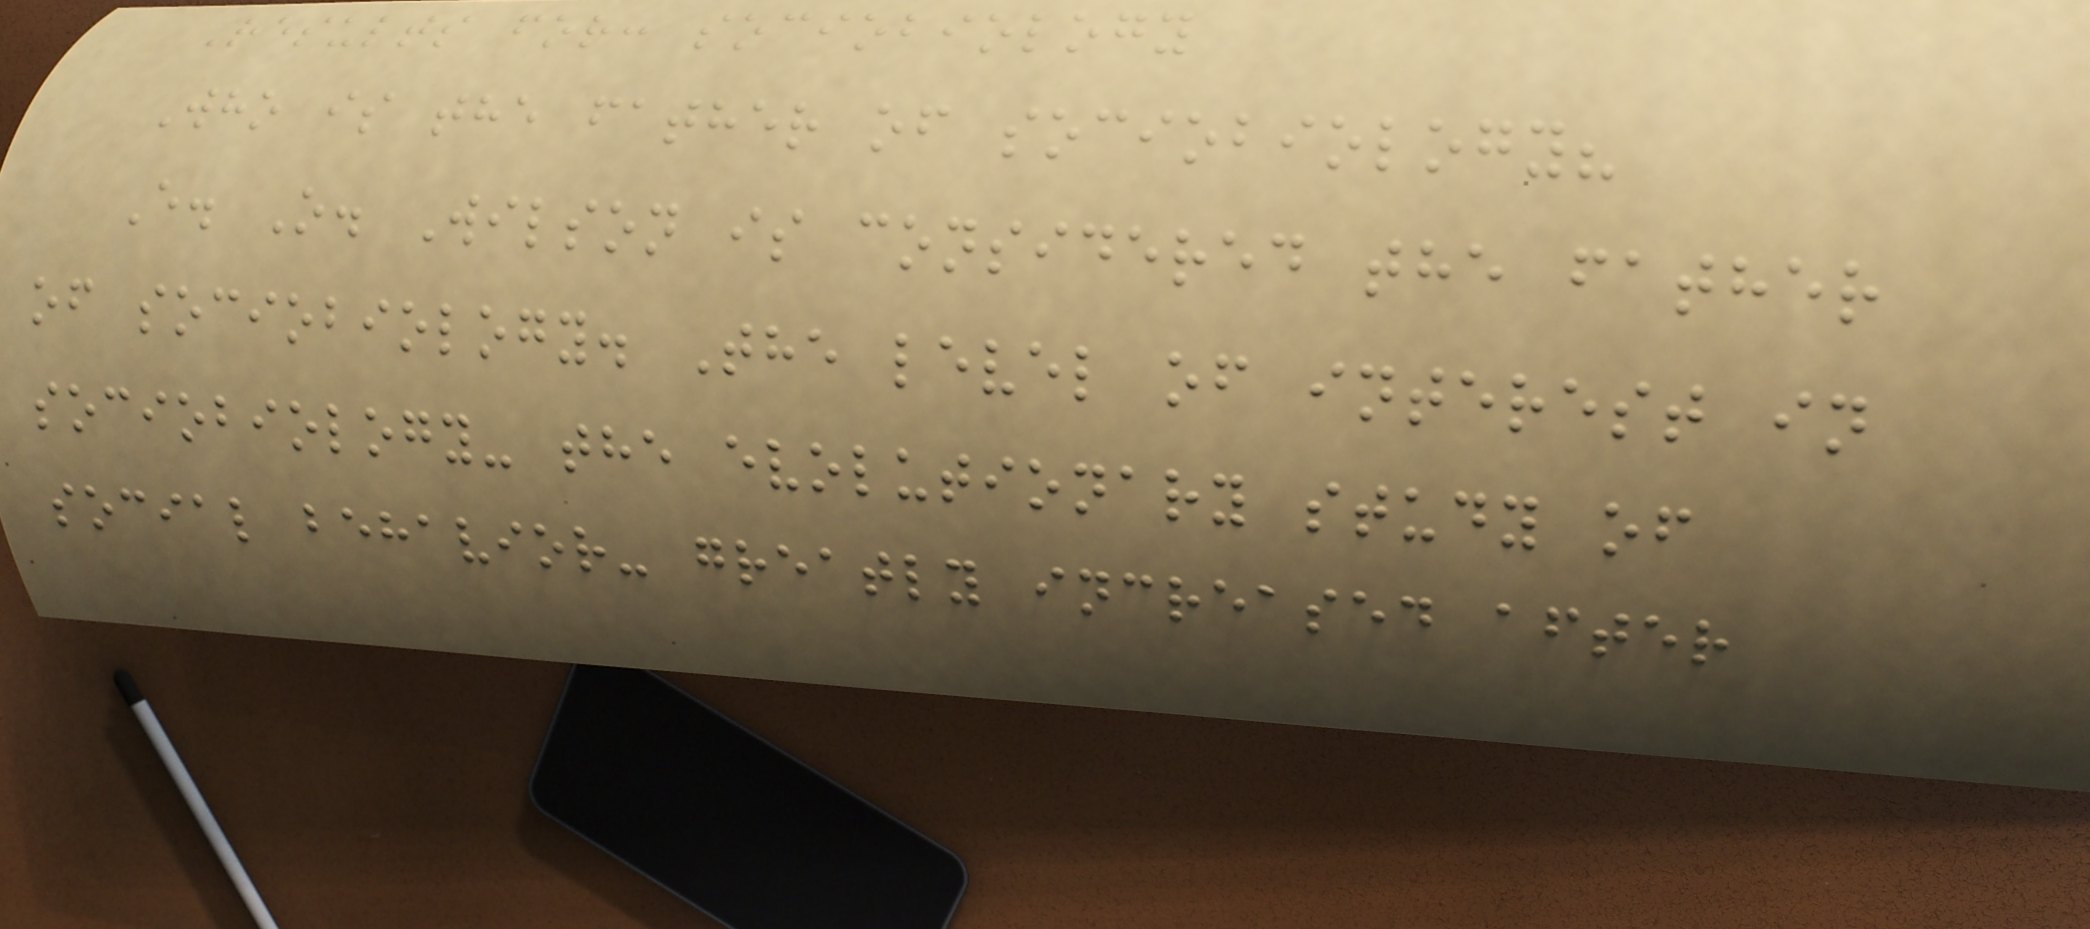Results for: sociobiology
Who is the father of sociobiology?
E. O. Wilson is considered the father
of sociobiology. The level of interest in
sociobiology- the evolutionary study of
social behavior- greatly increased after
